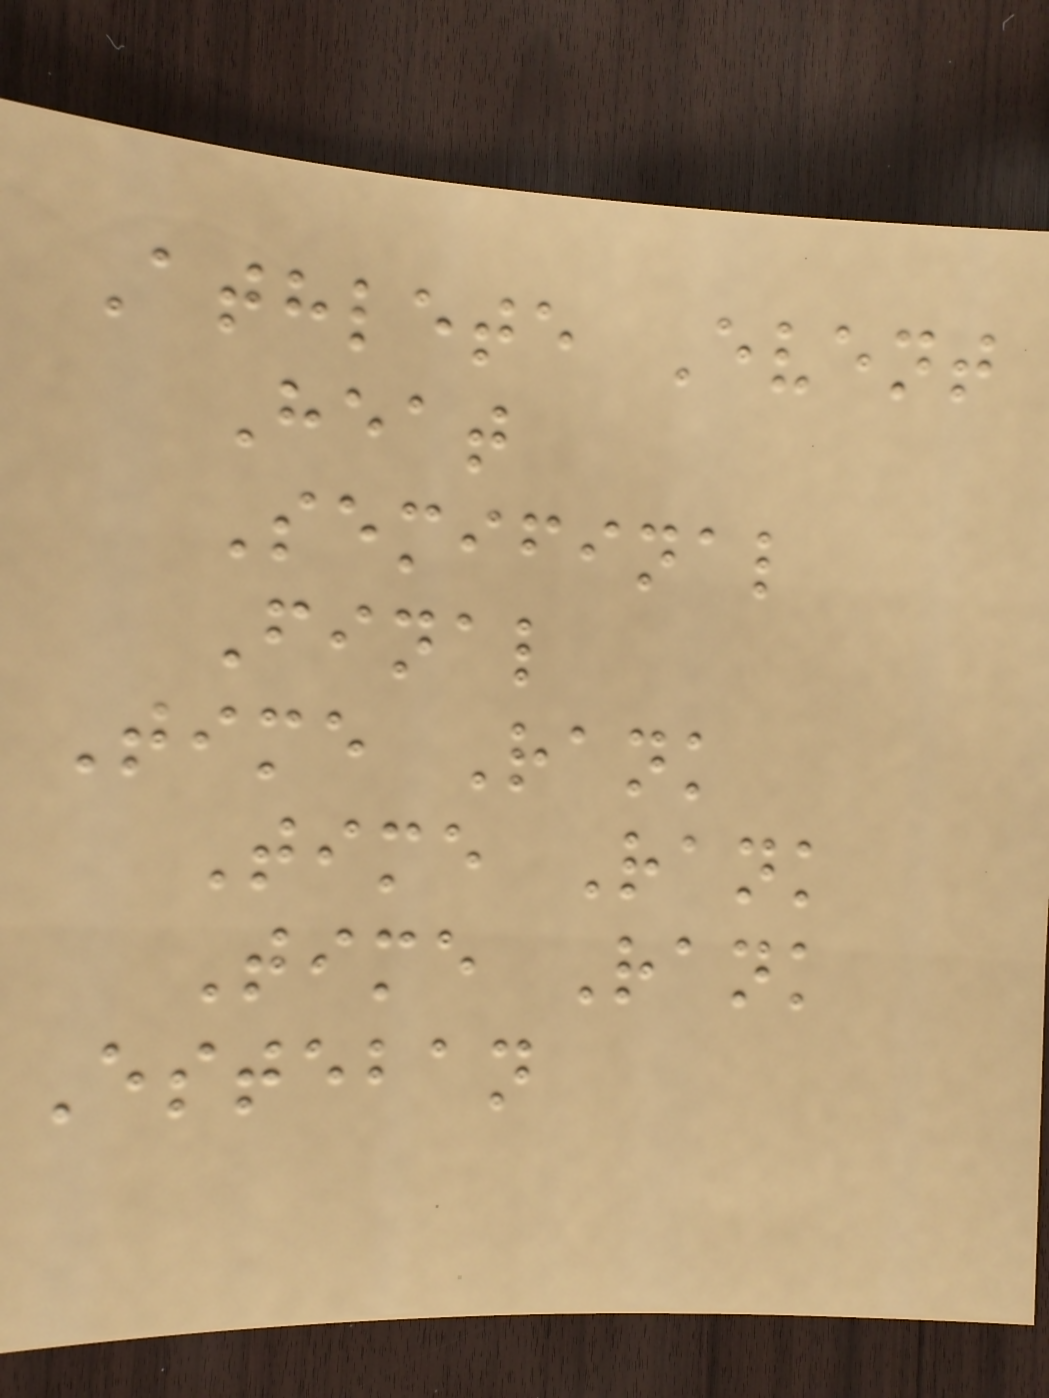Athlete Event
Heat
Semifinal
Final
Time Rank
Time Rank
Time Rank
Esteban
